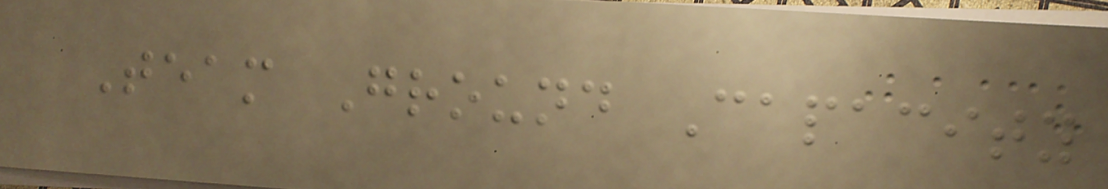Team Ground Capacity
